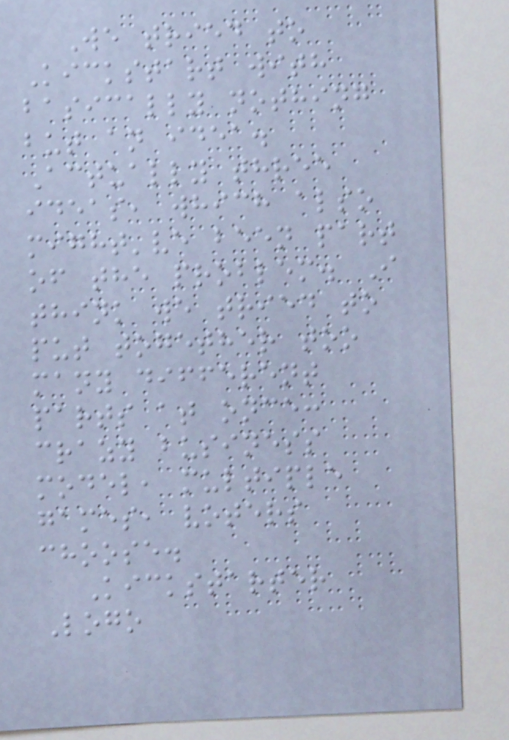We tried to
Kickstart with
basically nothing
but an idea.
Actually three
ideas, which also
might've been part
of the problem. I
think we tried to
put together too
many different
parts at once:
crazy business
model, multiple
games, voters
choose.
Kickstarter
Logo
